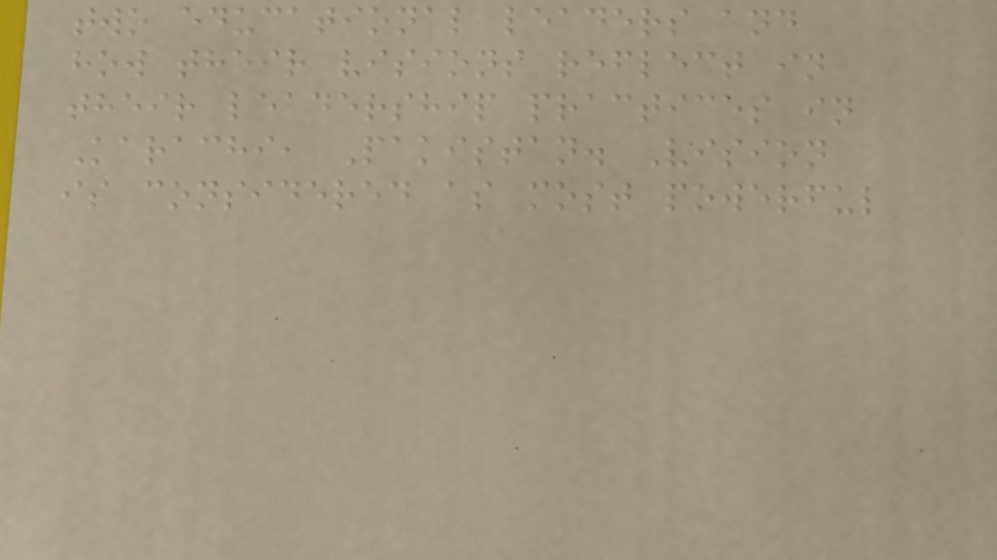two educational leaders and
how their visions reflect in
their leadership practices in
Karachi, Pakistan. Vision
is considered as most powerful
